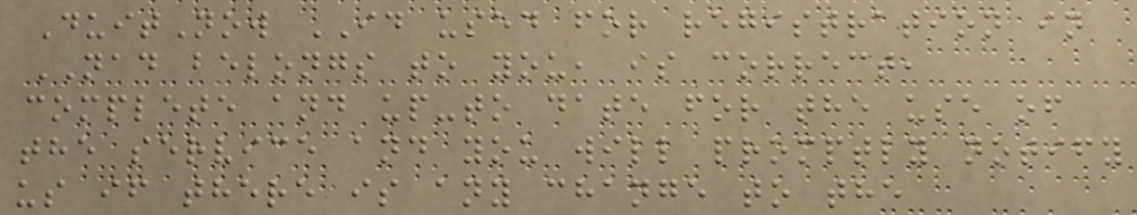DuitNow ID used for registration in
NAD belongs to you, is correct,
complete and up-to date for the use of
the service and you will promptly notify
us if there is any change to the
